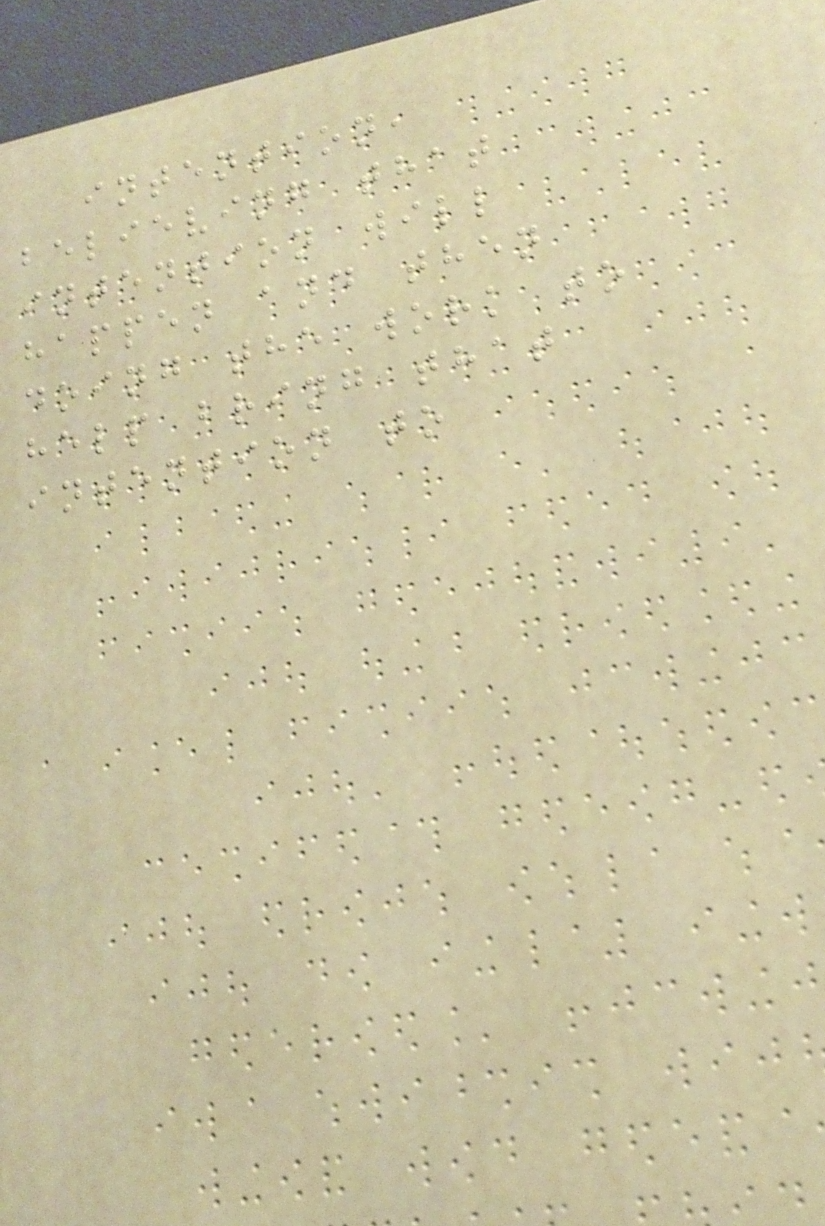intention,
believing that
intention will
happen and then
doing the work to
help bring that
intention to
